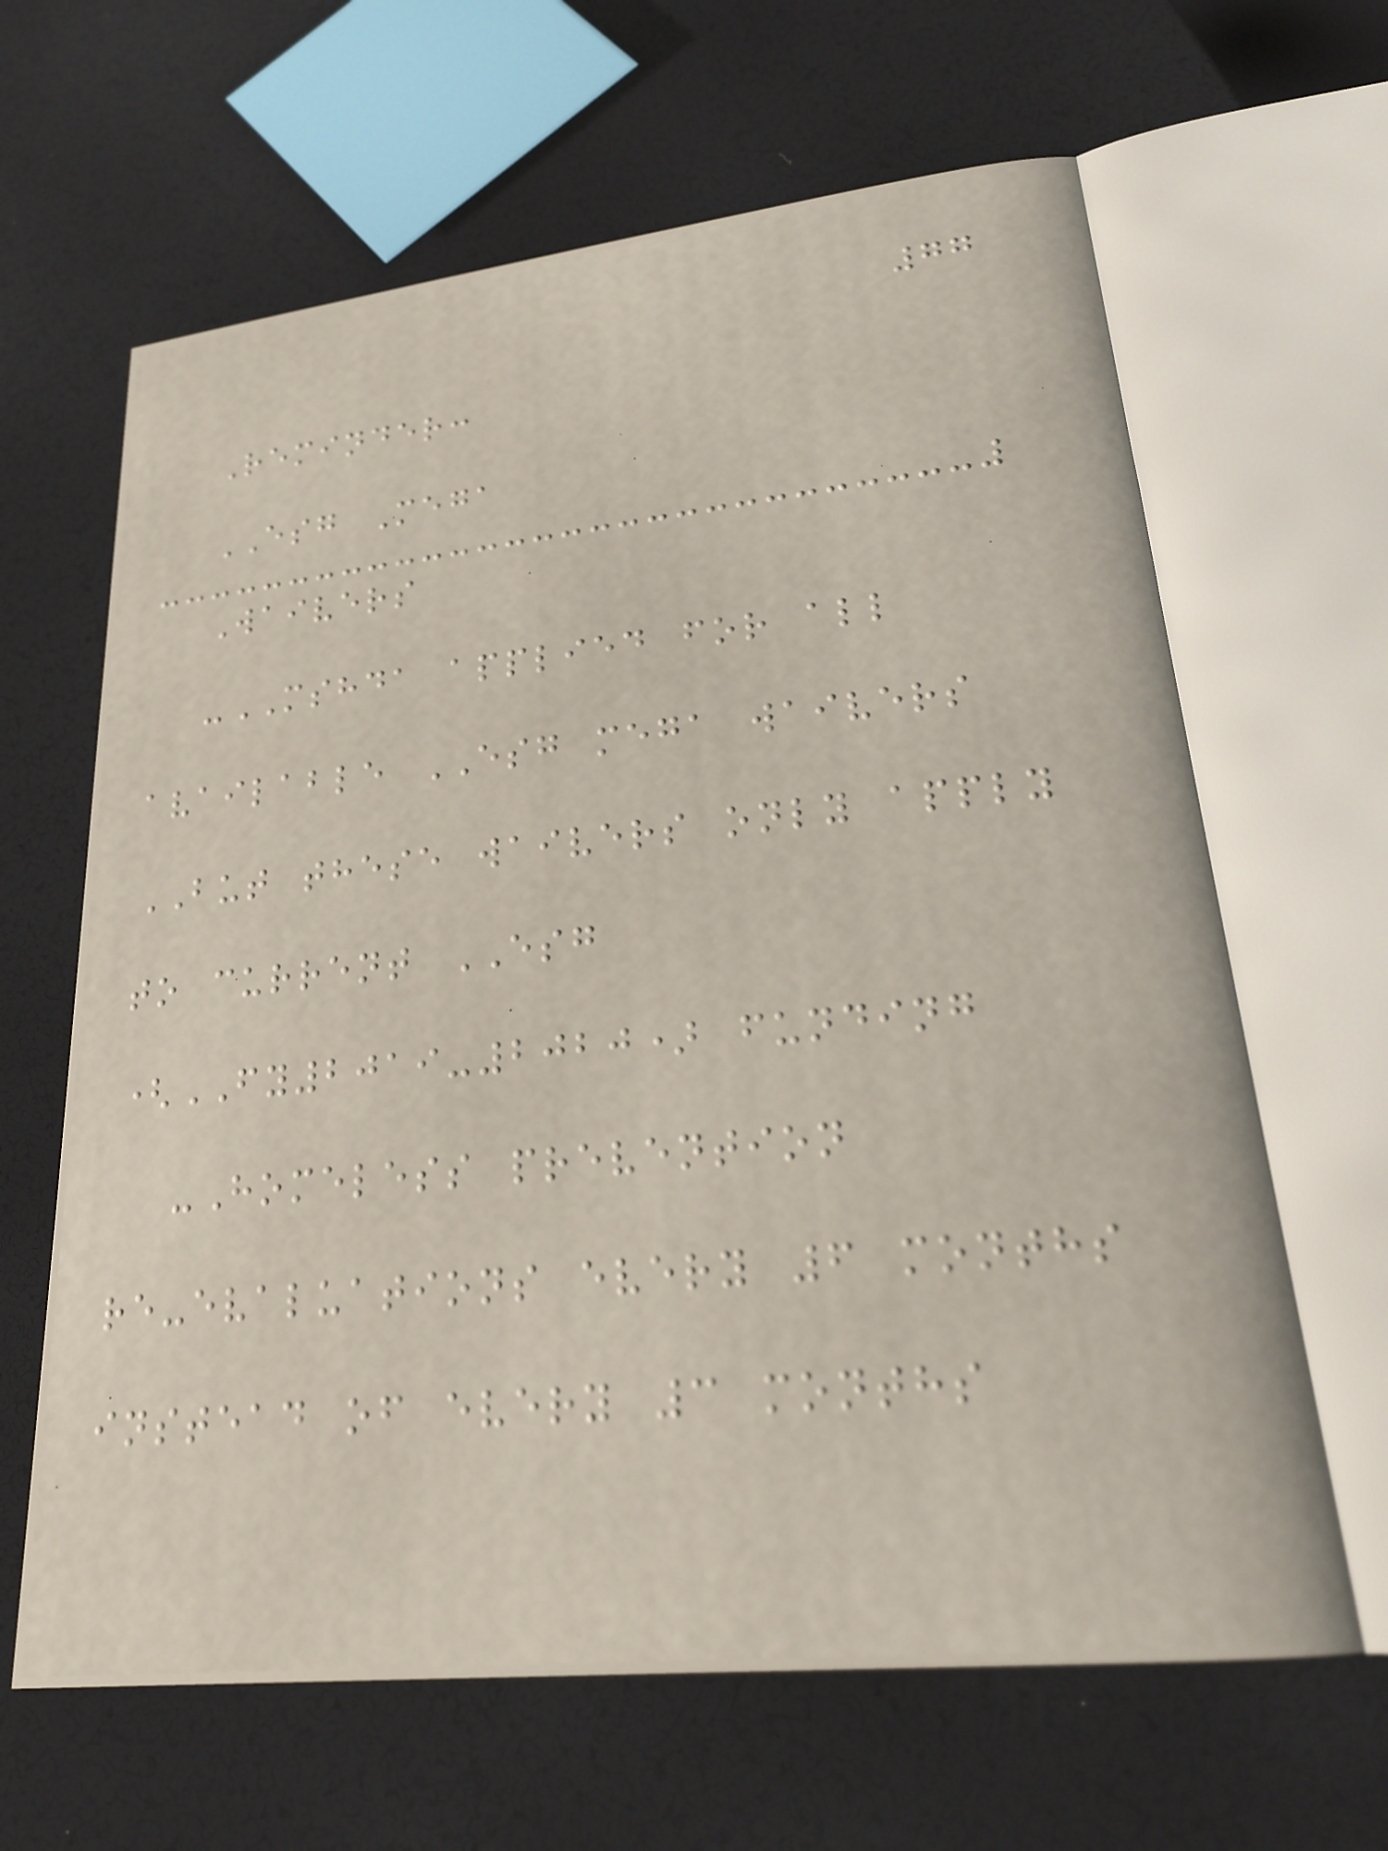77
Reminder:
ESG Mega
Waivers
-MSHDA applied for all
available ESG mega waivers
BUT these waivers only apply
to current ESG
(FY2019-2020) funding
-Homeless prevention
re-evaluations every 6 months
instead of every 3 months
